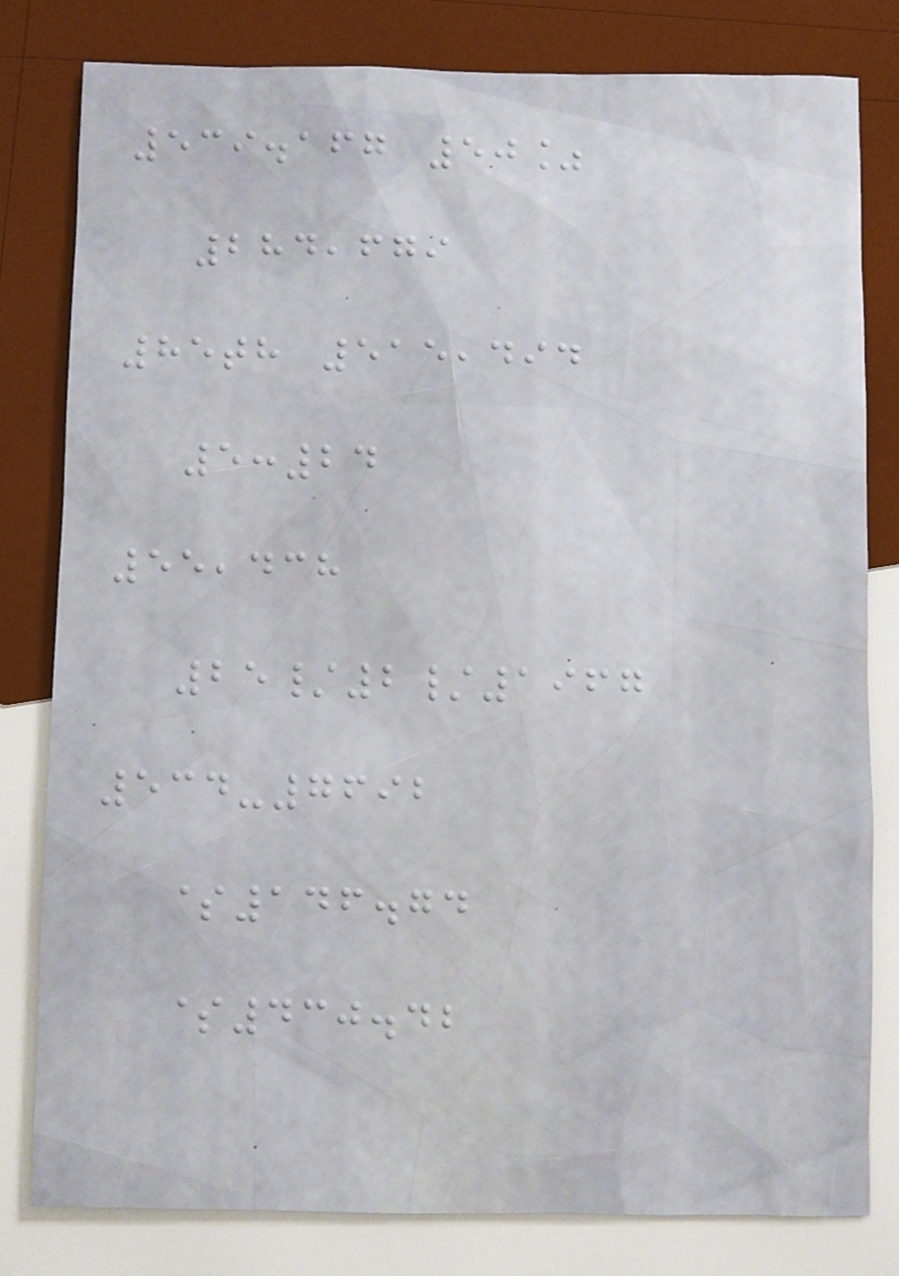539.167 50%
284,679
85th 515,494
5:24
55,438
25/2/1967
534-7692
$146.74
$430.42
